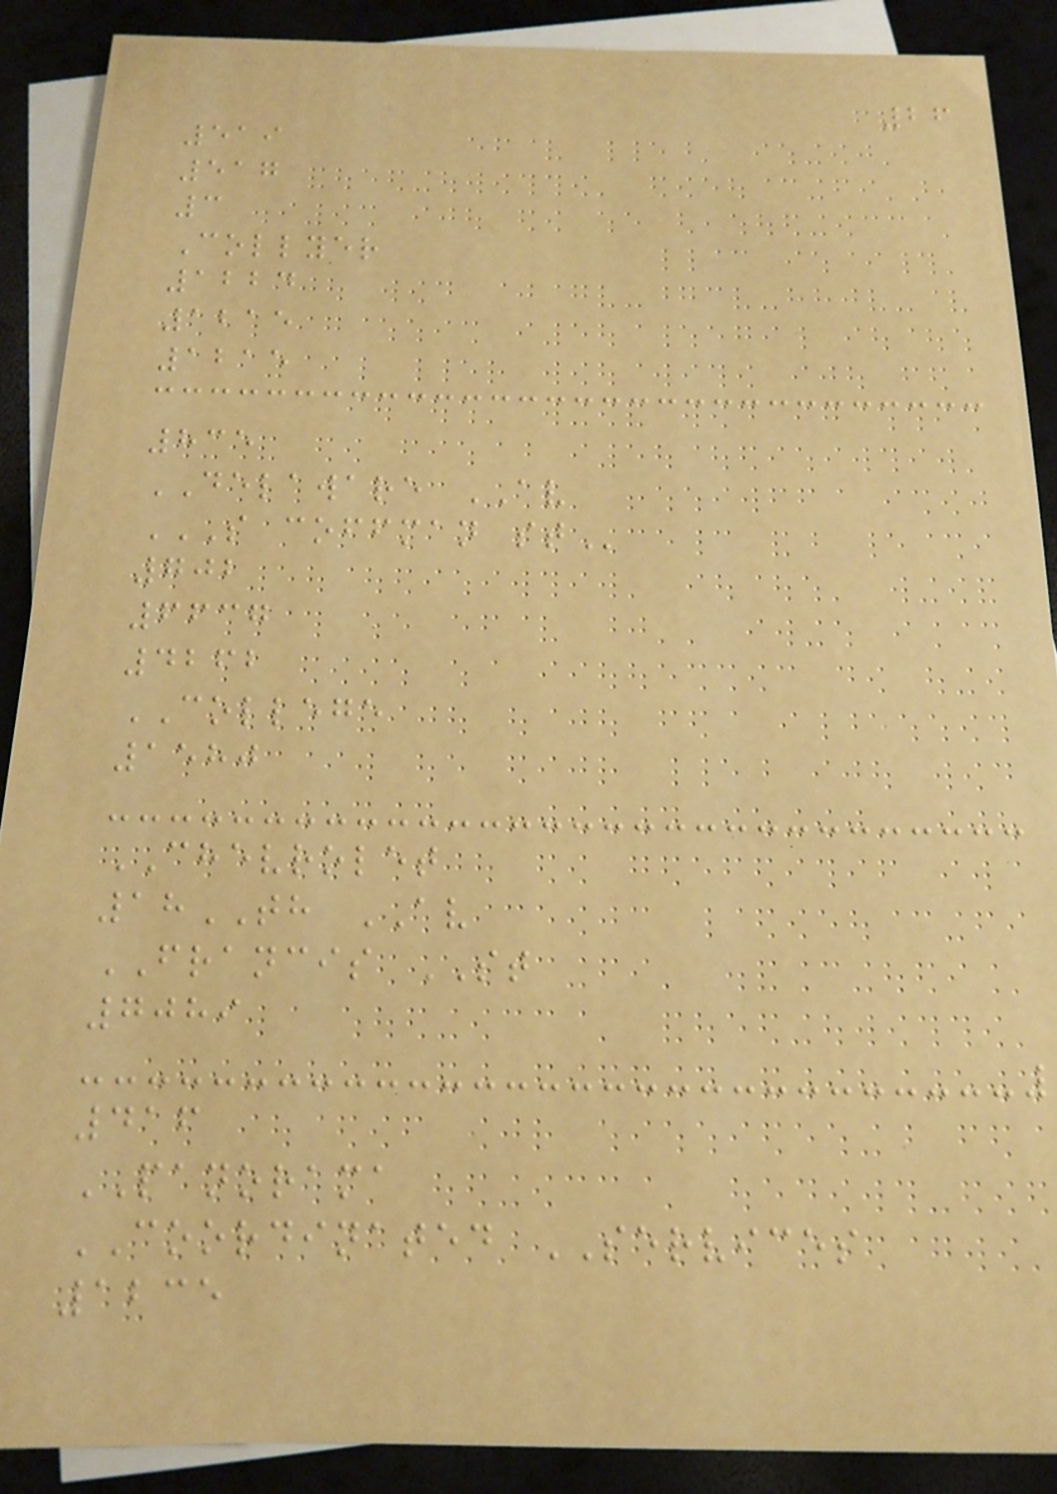26
519
517
3
Collyer
1224
1215
1215
835
DELAWARE AV
S COFFMAN ST
702
6637
4262
COLLEGE
1580
CHEVROLET
18TH AV
FRANCIS ST
7089
416
PANORAMA
COORDINATED SERVICES
1235
